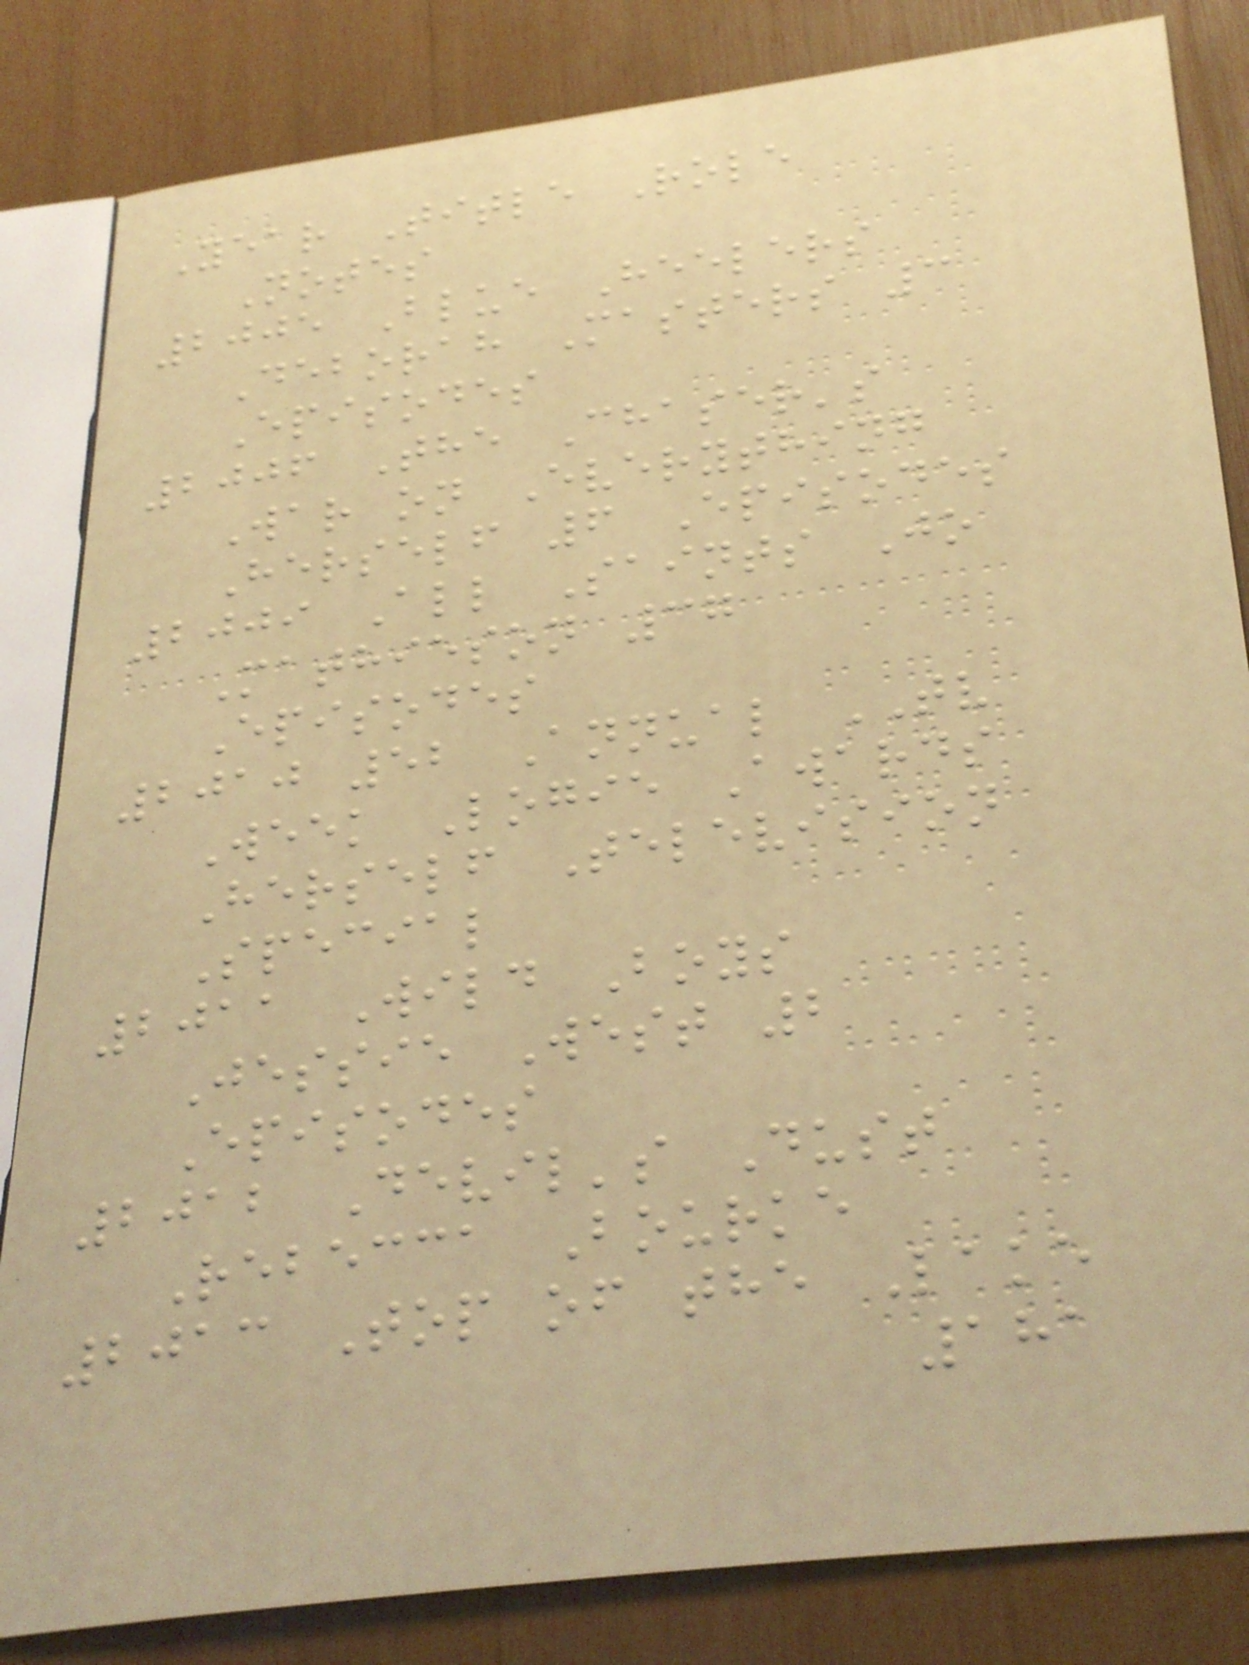Year Title Role
Notes
2005 Blue Heelers
Deborah Masters 3
Episodes
2006 The Chaser's
War on Everything
Herself 6 Episodes
2009 All Saints Jo
Mathieson 37
Episodes
2010 52 Annual TV
Week Logie Awards
Herself Television
Special
2011 Wild Boys
Jessie West 2
Episodes
2012 Devil's Dust
Rebecca Bourke
2013 Top of the Lake
181
